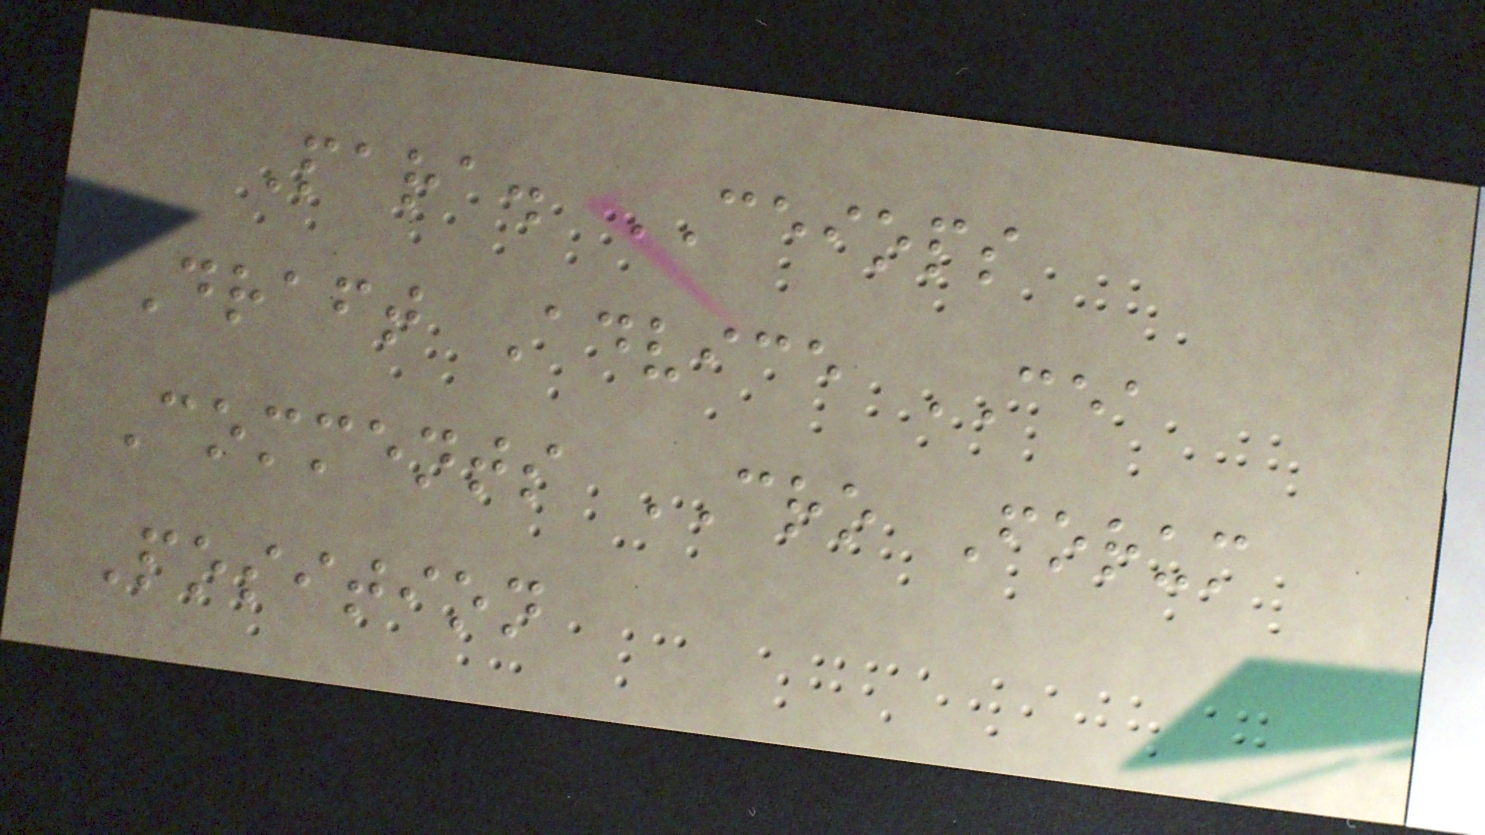Para. CEIOPS
Draft Advice CEA
Comments CRO Forum
Position
